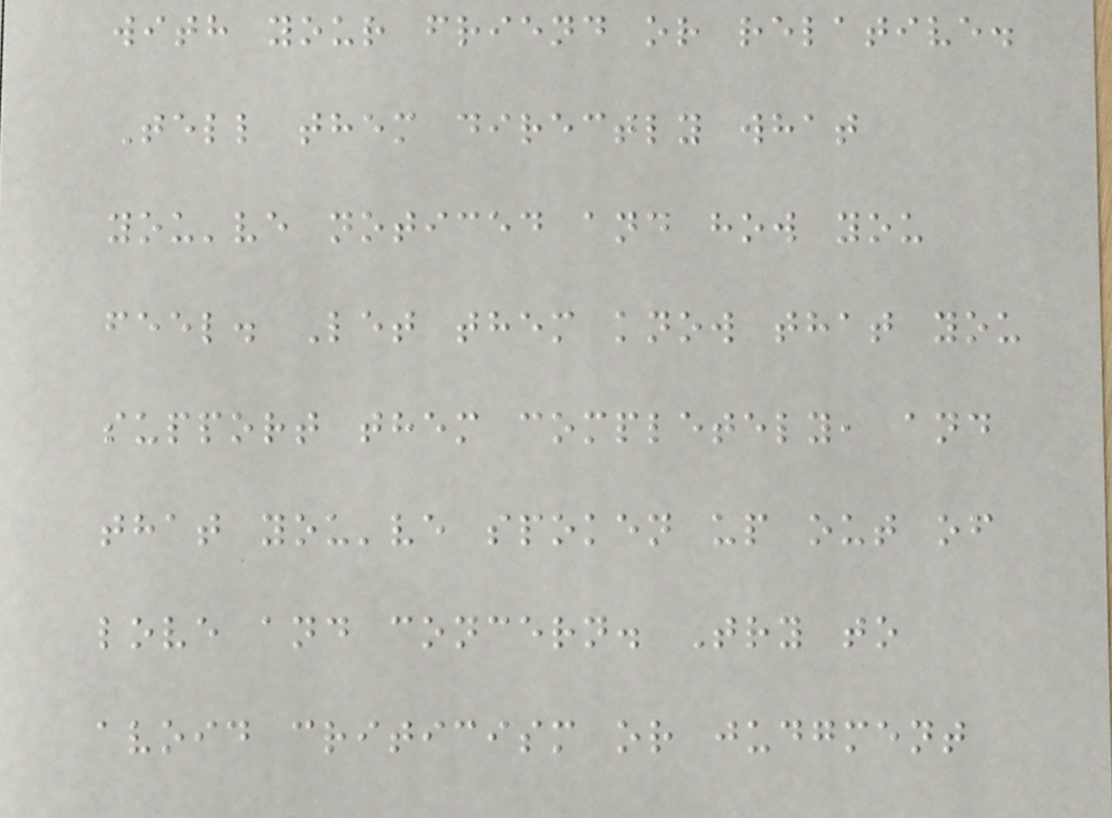with your friend or relative.
Tell them directly what
you've noticed and how you
feel. Let them know that you
support them completely, and
that you've spoken up out of
love and concern. Try to
avoid criticism or judgment
